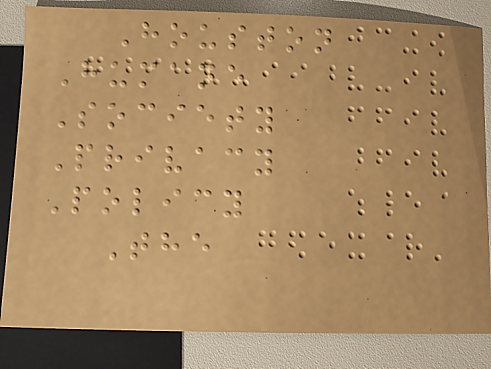Houston
Humane
Society
Privacy
Policy
The
